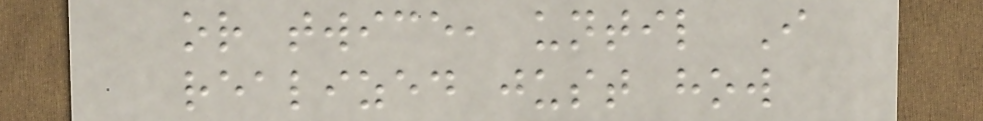or twice, until I
realized just how
